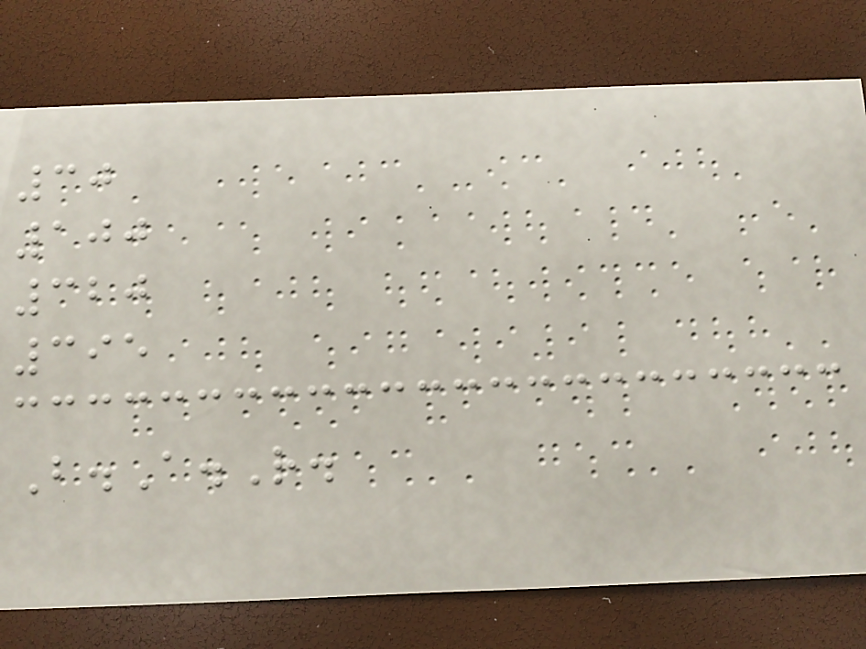30
100
320
395
B.A.R.
